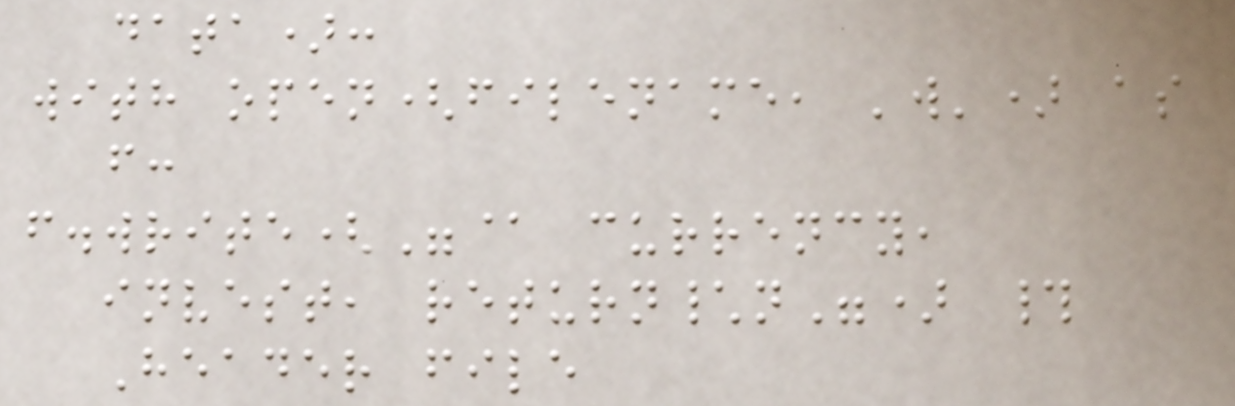data):
with open(filename, 'w') as
f:
f.write("@ currency,
invest, return\n") #
Header file
